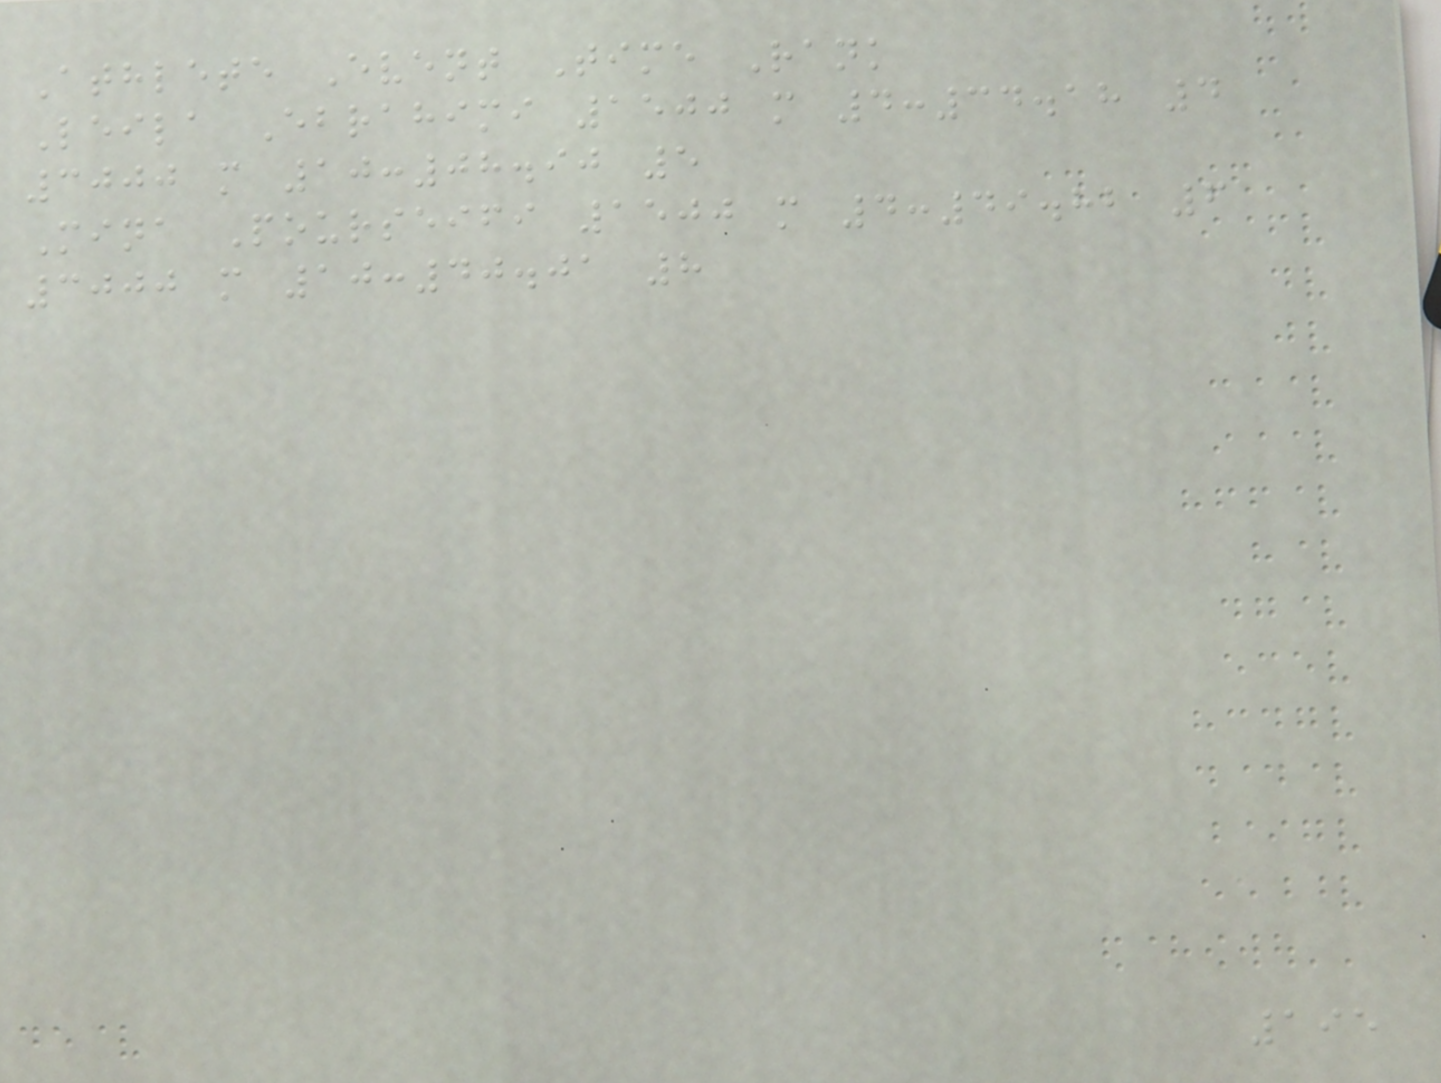Athlete Event Time Rank
Leila Ebrahimi 1500 m 4:34.18 4
3000 m 10:08.90 5
Mina Pourseifi 1500 m 4:49.82 6
3000 m 10:40.01 8
195
